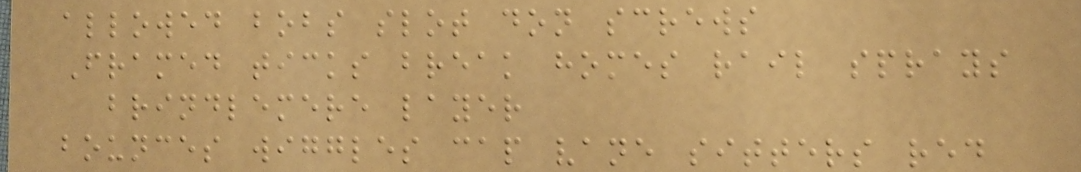allowed bobs slot don screws
Framed ticks break homes rail sprays
brindlemere layer
bounces wiggles cap vane sitters red
